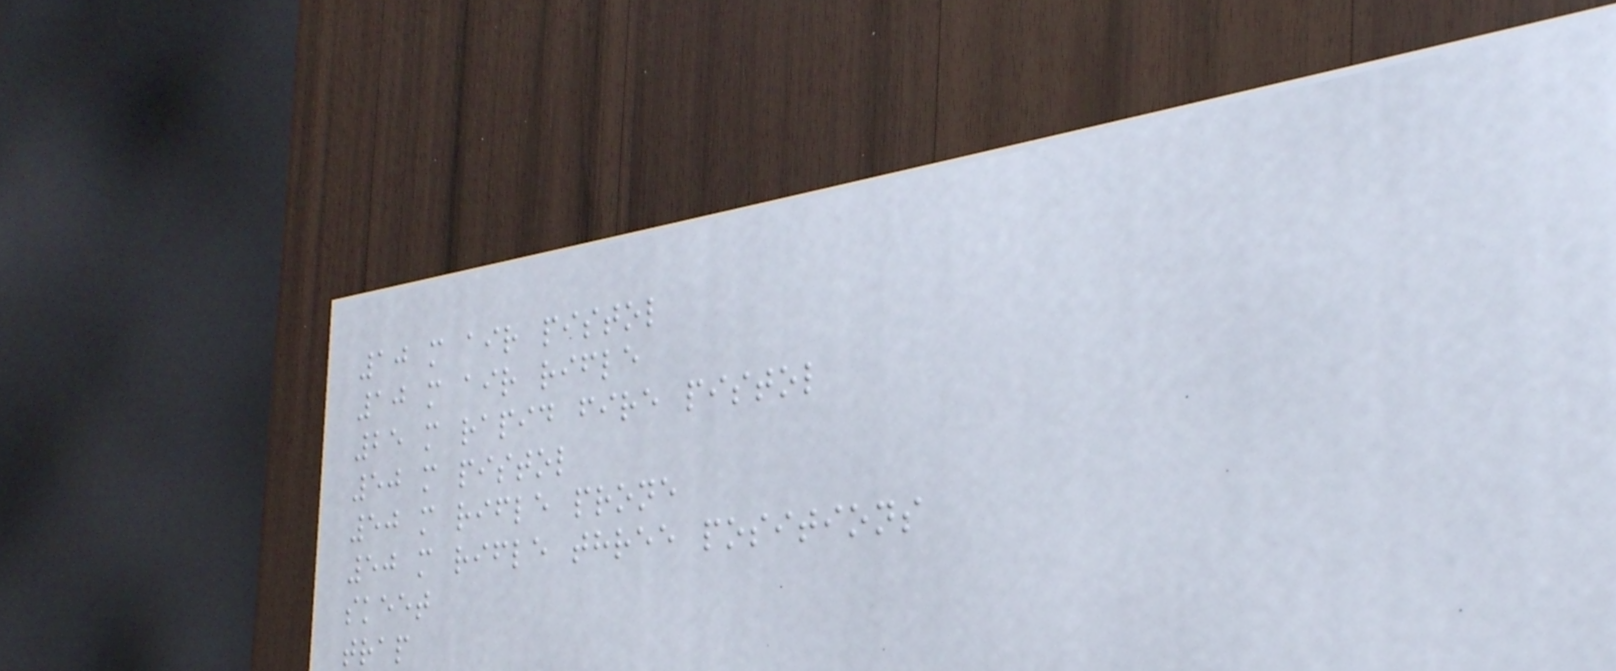10 m air pistol
10 m air rifle
25 m rapid fire pistol
50 m pistol
50 m rifle prone
50 m rifle three positions
skeet
trap
